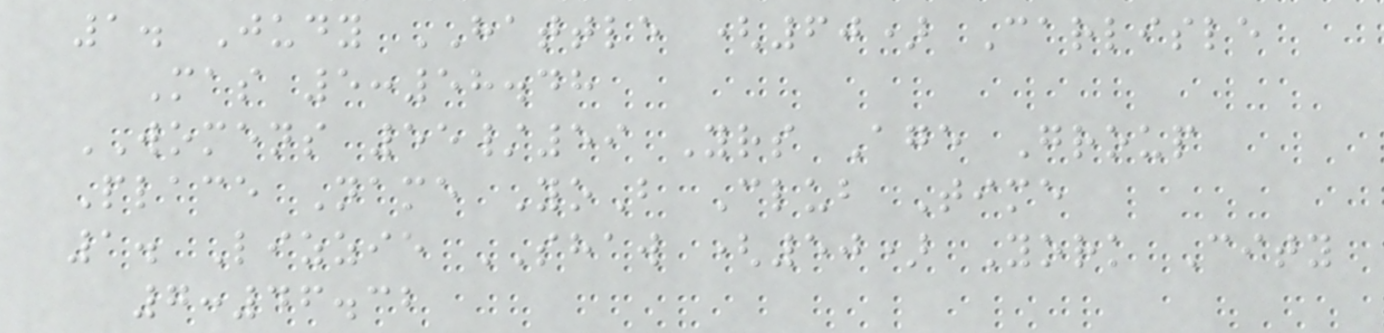1. Judy HATTLE (60) Carlisle
Mas 5:58.48
WOMENS 55/59 Yrs Age Group
Place Name YoB Club Time
1. Lizzie SHAW (50) York City
7:46.32
